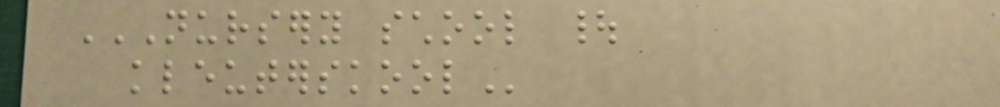NURSERY SCHOOL |
KLEUTERSKOOL
